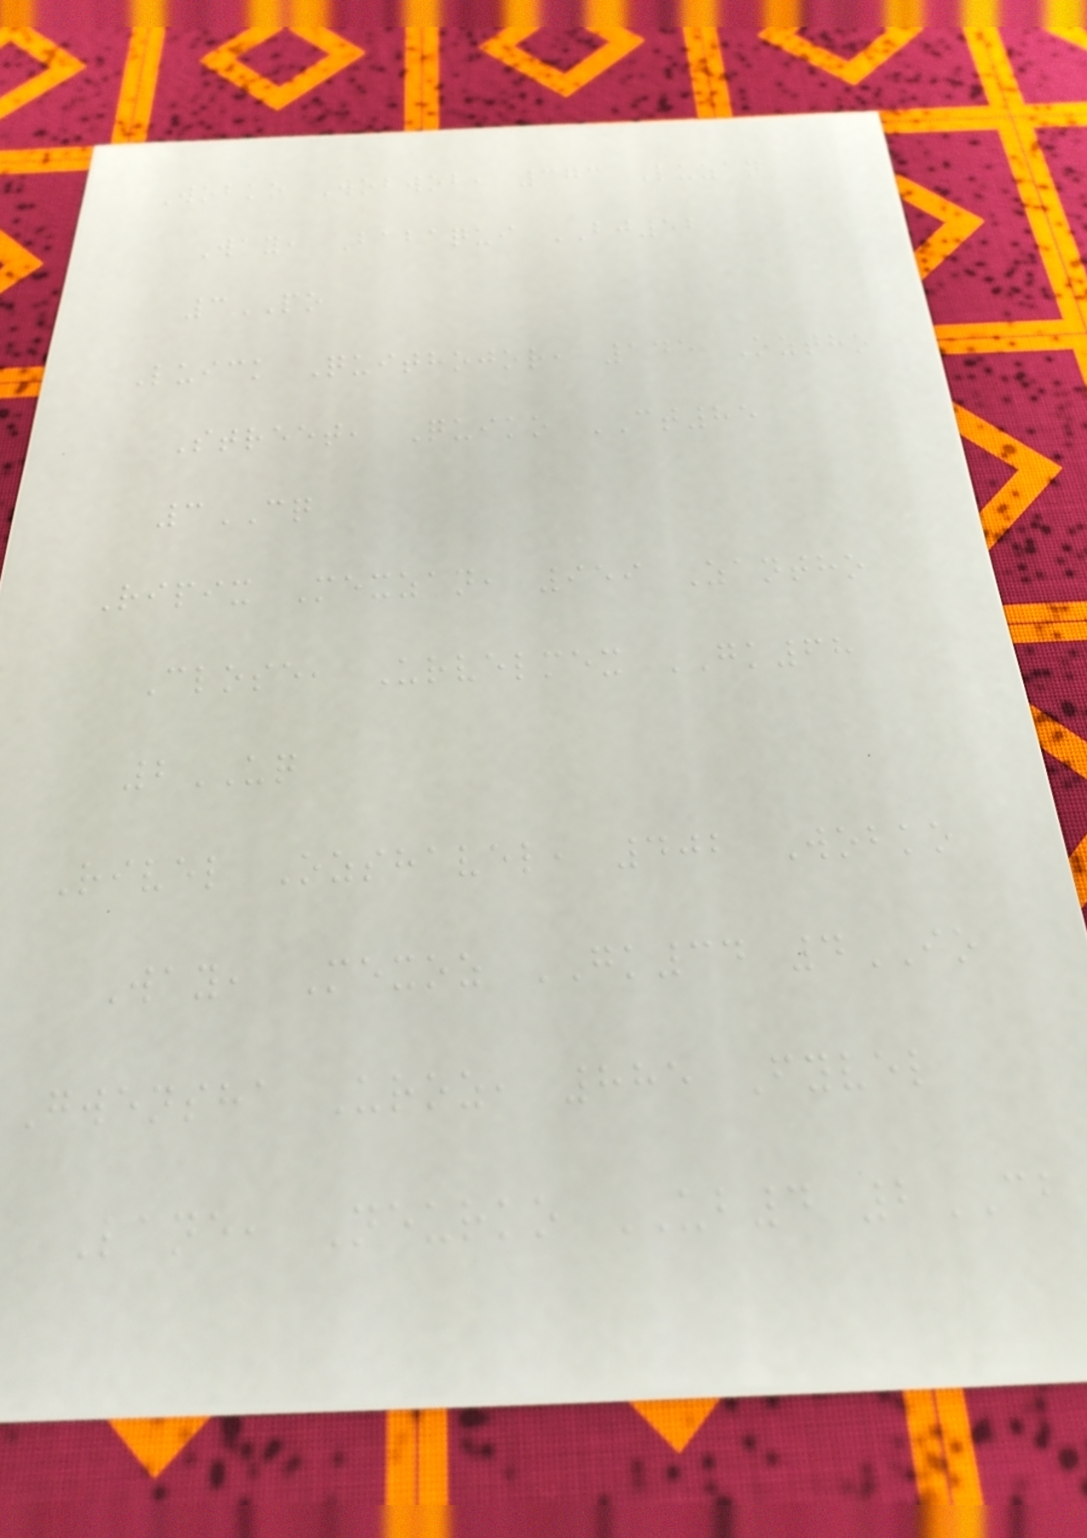Wobko Wobwob, 373 Luzan
Way, Babaqui BJ52
3PO
Luick Quithojor, 145 Oztho
Street, Quiko CT85
3CQ
Ripix Mexzan, 959 Zantho
Close, Urvelmex GK68
2UQ
Rivel Ozshavel, 402 Wobko
Way, Mexoz GK34 4IO
Gwensha Uroz, 885 Fyvel
Lane, Neurko UB4 2CB
